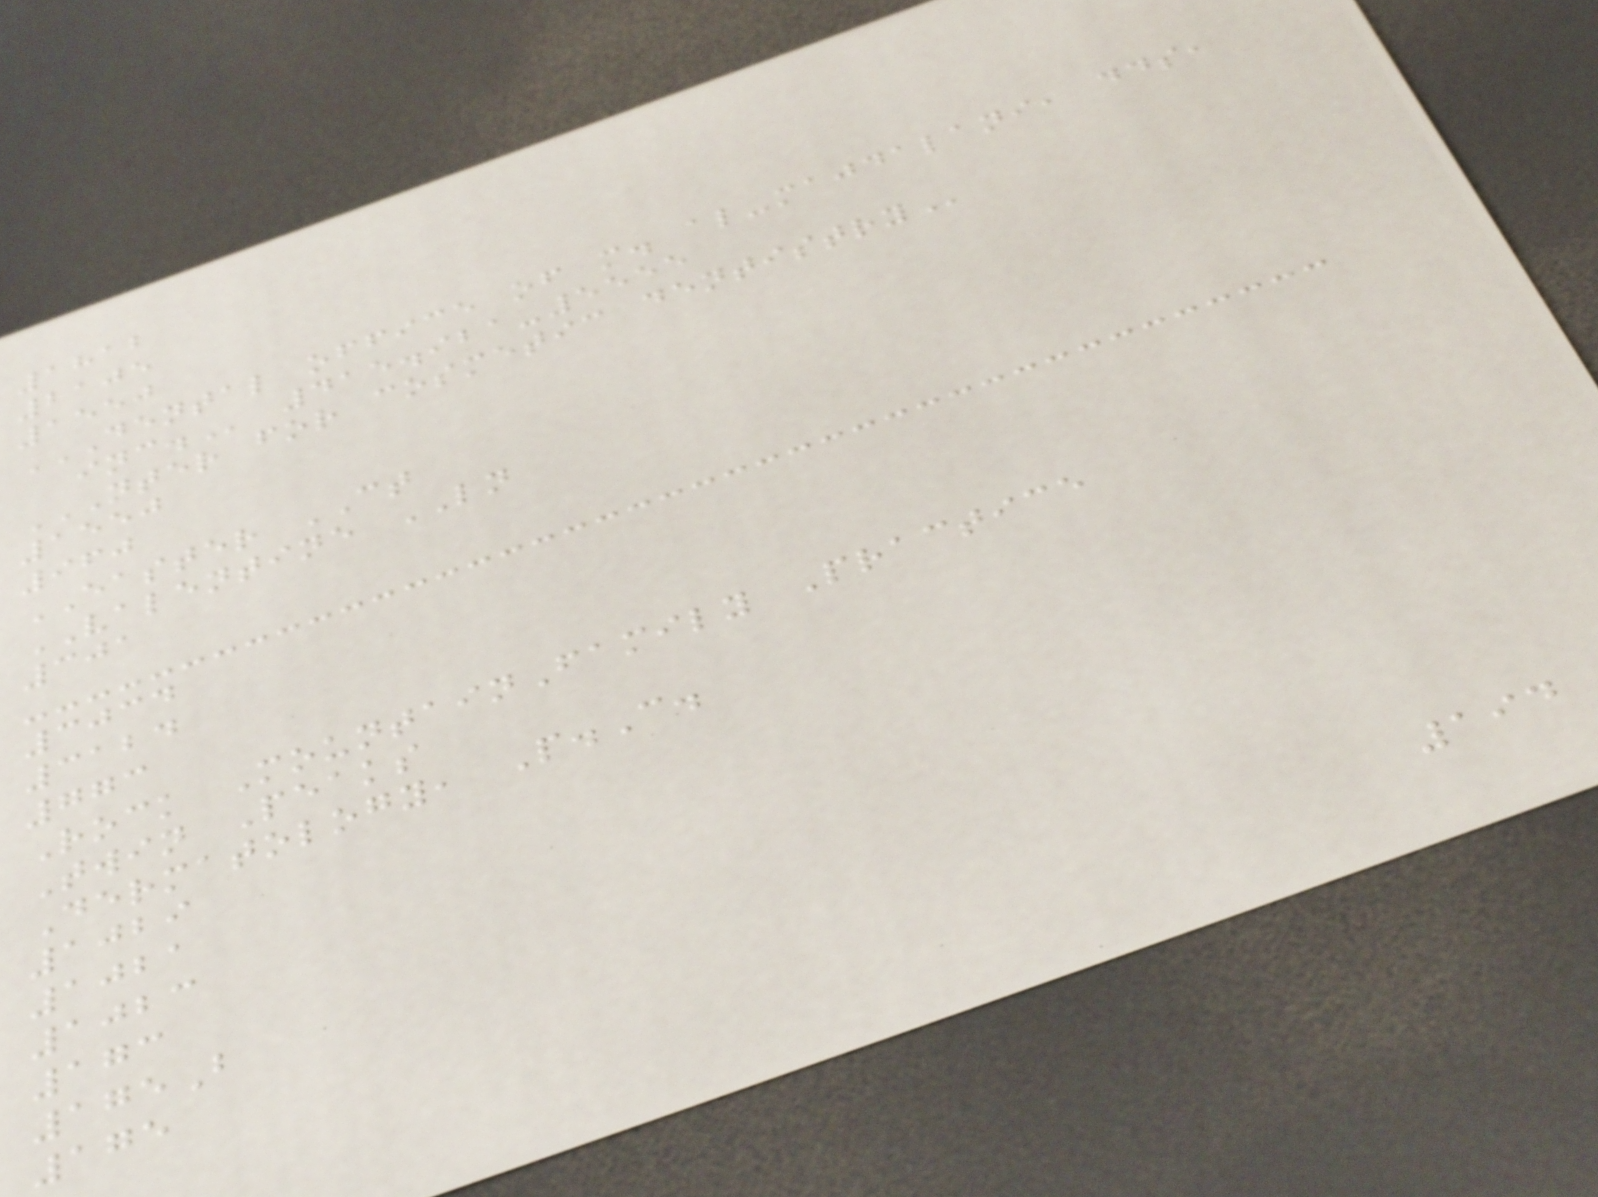1812
2105
1550
DENTAL OFFICE OF M. AL-MAJDALANI, DDS,
INC. 415.921-5555
NTER FOR COSMETIC DENTISTRY
1550
960
EASTER CT
VALENTINE LN
301
3034
3124
773
Rock MountainFamily Practice
Twin Peaks
Dermatology, P.C.
1029
1021
1023
173
175B
175
194
